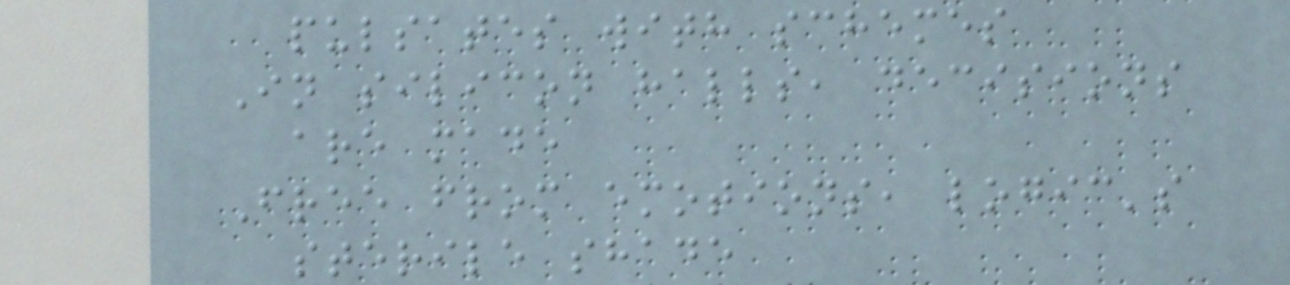pulsates with schemes
In silicon halls, decisions
are made
Free from emotions, logic's
sterile shade
